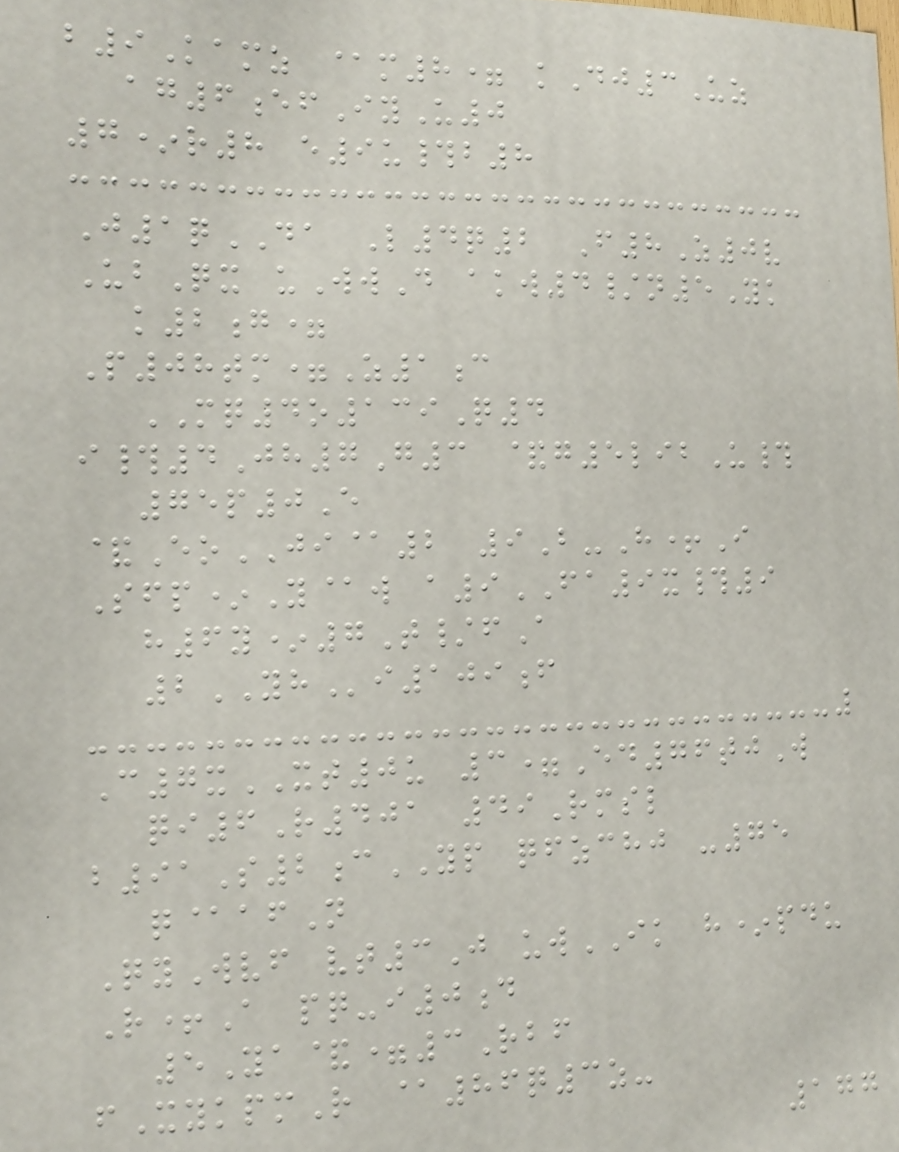b9Kamz @m8= kDj3Uz
ag6efIyU0
7*r8 e9u#b8
J1qDA L4q2 F8Z0v
UbQx uWwD akw4/n5Yk
k2g=
P08tm=Z1c
MQ4o139Q4
i#4Jh7G3 &g5libU#
75p0E
&EoJI@2 9B-H+I
Sfp*Y@w a9FA9x#9
h6y*7T/fA
2YHi109f
C7xXT0u 3=Ed76tjW
qi6R401 49Rmsl
b91S2cYP qfzchj -75
q@afN
QyWvf vt3J uwIK h*pdu
R+A pq-i0d
5Ya&=3Rbf
fXykpmR @86q3z-
177
